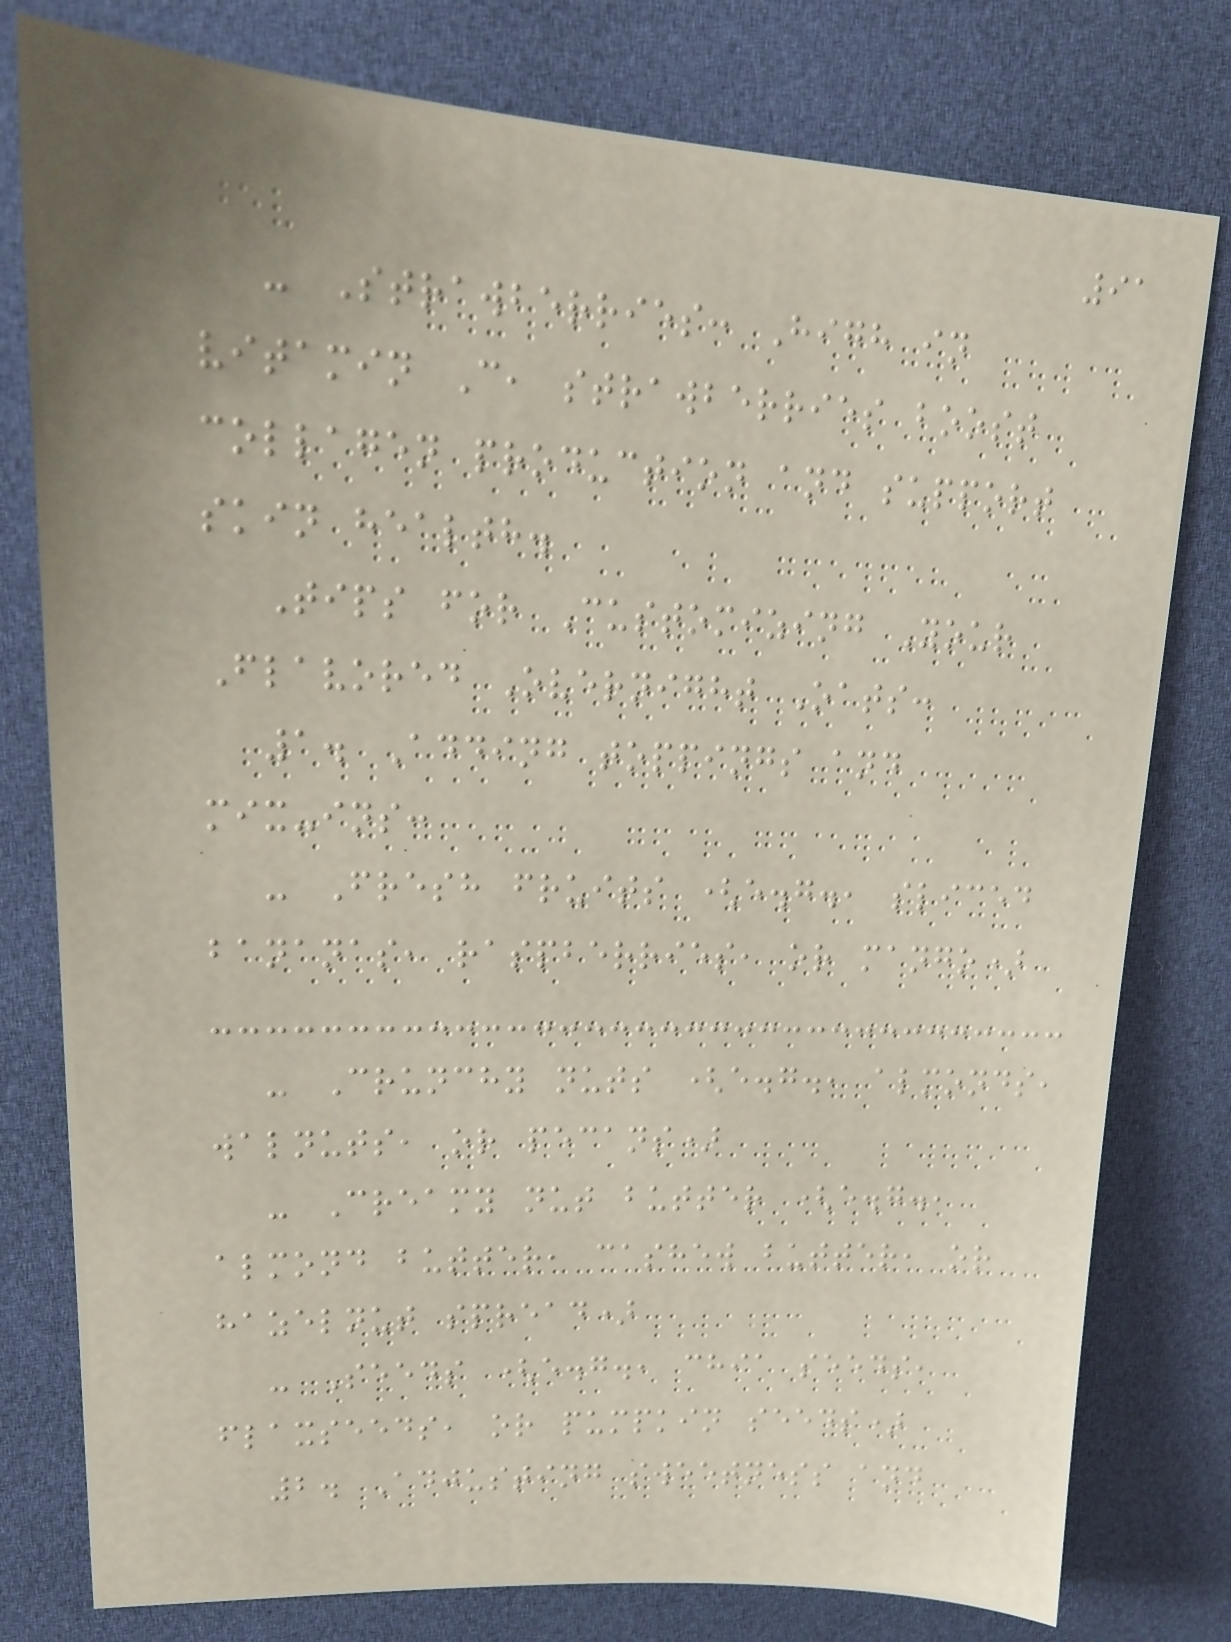91
- Strawberries: High in
vitamin C, strawberries boost
collagen production and support
skin health.
Tips for Customizing Your
Flavored Overnight Oats:
1. Adding toppings and
mix-ins:
- Fresh fruits (e.g., sliced
bananas, raspberries, or mango)
- Crunchy nuts (e.g., almonds,
walnuts, or pecans)
- Creamy nut butter (e.g.,
almond butter, cashew butter, or
hazelnut spread)
- Seeds (e.g., chia seeds,
flaxseeds, or pumpkin seeds)
2. Adjusting sweetness and
